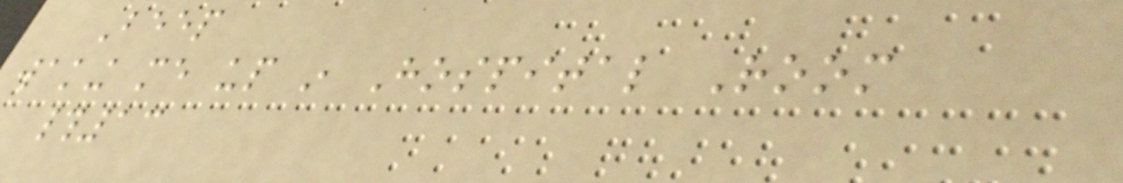Beep
waking me up in Hospital Room
#13
